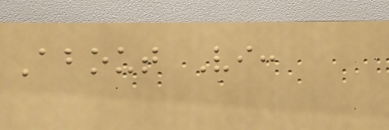About Vi:
